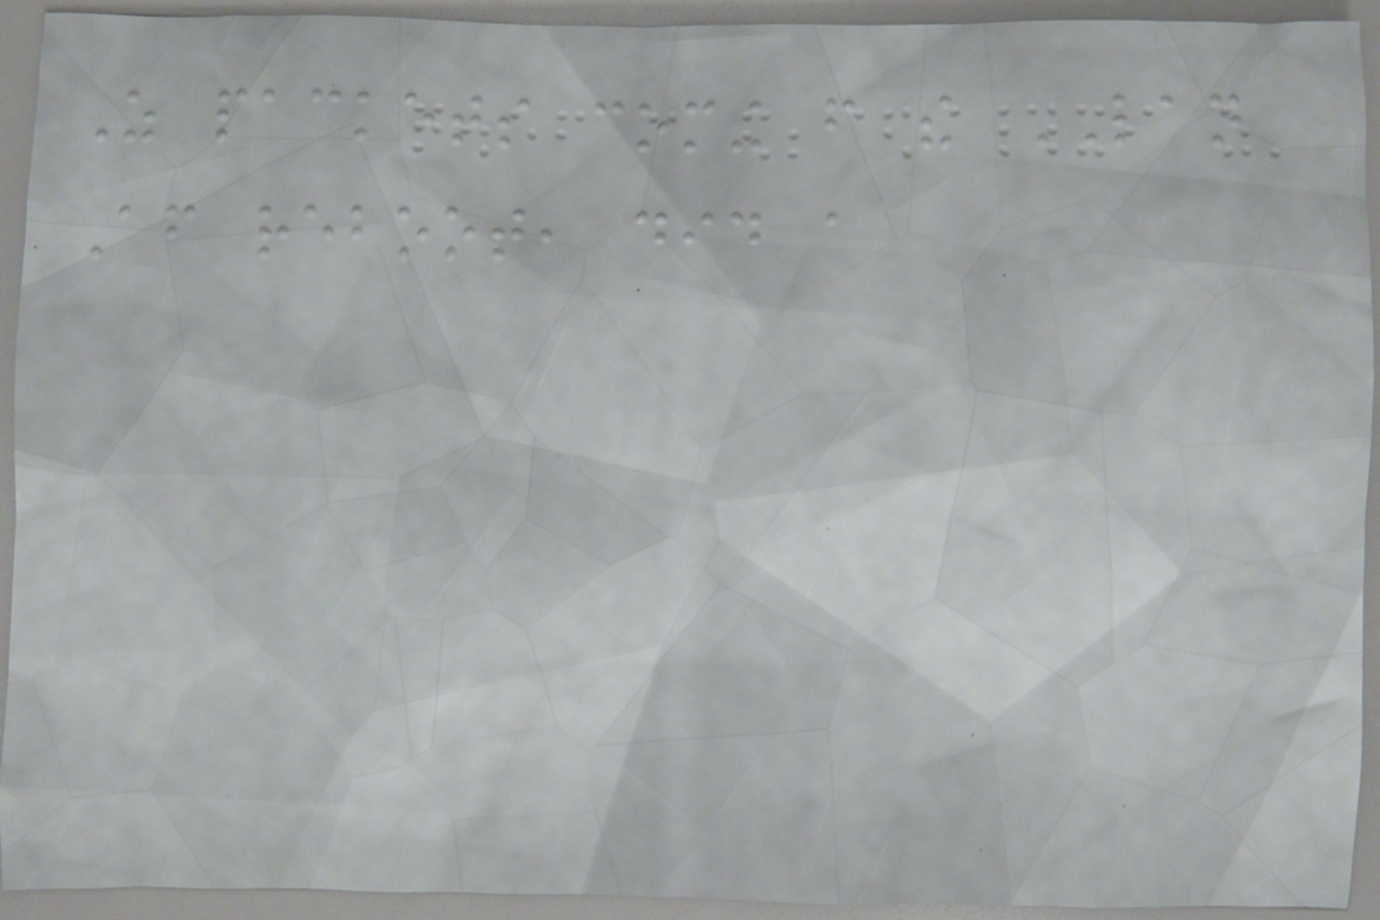As packets coming from the LAN
After reboot, did a
